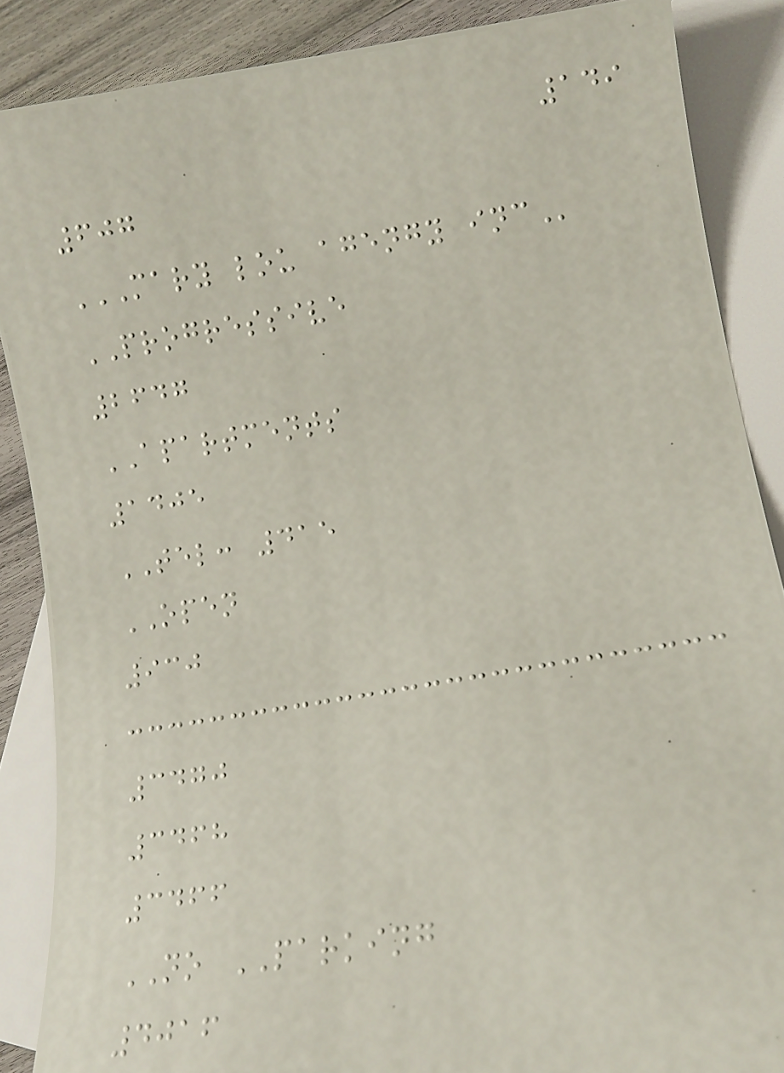149
607
MARY LOU AGENGY INC
PROGRESSIVE
2647
APARTMENTS
1405
TEL: 415
OPEN
930
3470
3468
3466
NO PARKING
4016
